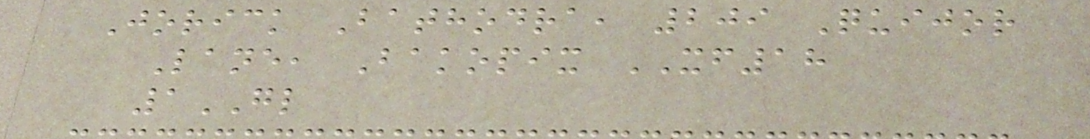Jorick Bathodra, 209 Quijor
Lane, Bakopix XF18
1GL
